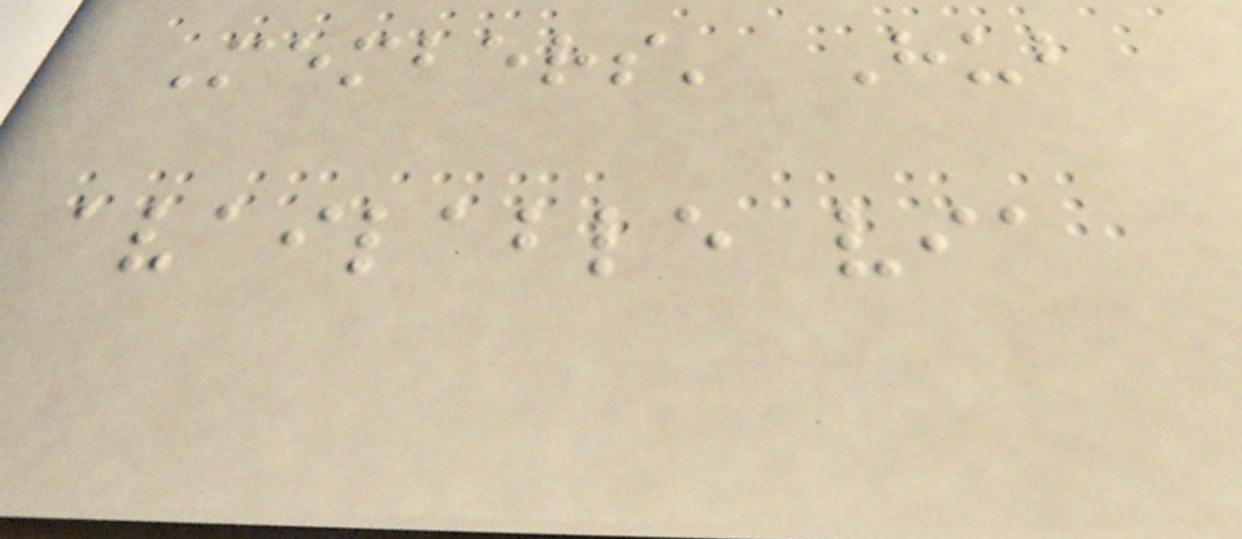Members' Hub
available via
